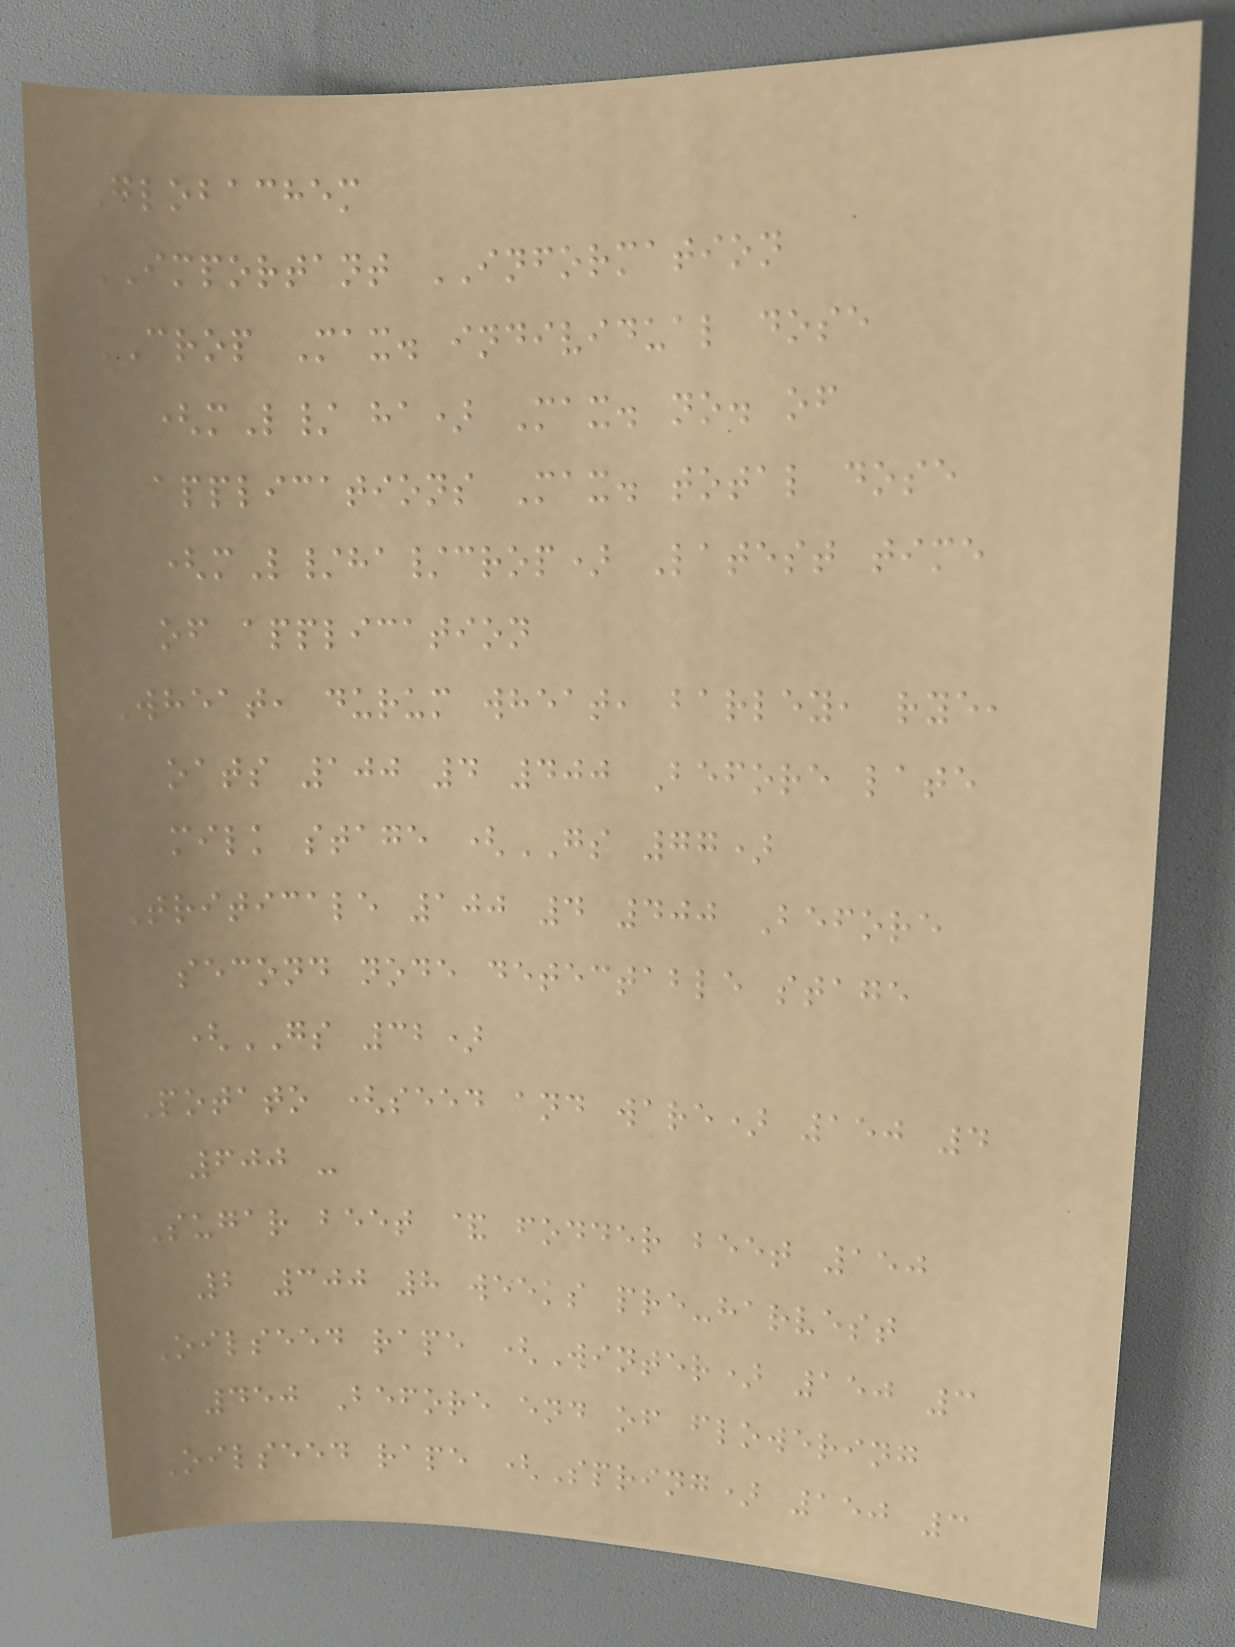Globachem
IMPORTANT INFORMATION
CROP Max. individual dose
(mL/ ha) Max. no. of
applications Max. total dose
(mL/ha/crop) Latest time
of application
Wheat, durum wheat, barley, rye,
oats 100 4 400 Before late
milk stage (GS 77)
Triticale 100 4 400 Before
second node detectable stage
(GS 32)
Potato (seed and ware) 150 4
600 -
Sugar beet & fodder beet 150
2 300 8 weeks pre-harvest
Oilseed rape (Winter) 150 3
450 Before end of flowering
Oilseed rape (Spring) 150 3
